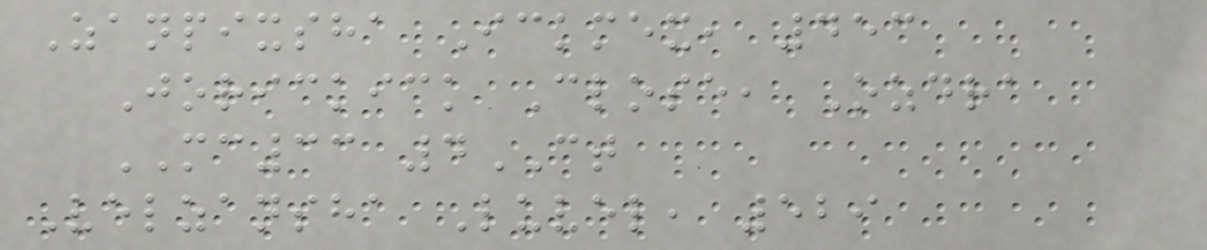Zanpixsha Ickmex, 453
Jorickick Close, Ozdra
MC33 4CT
Velzansha Luvel, 529
